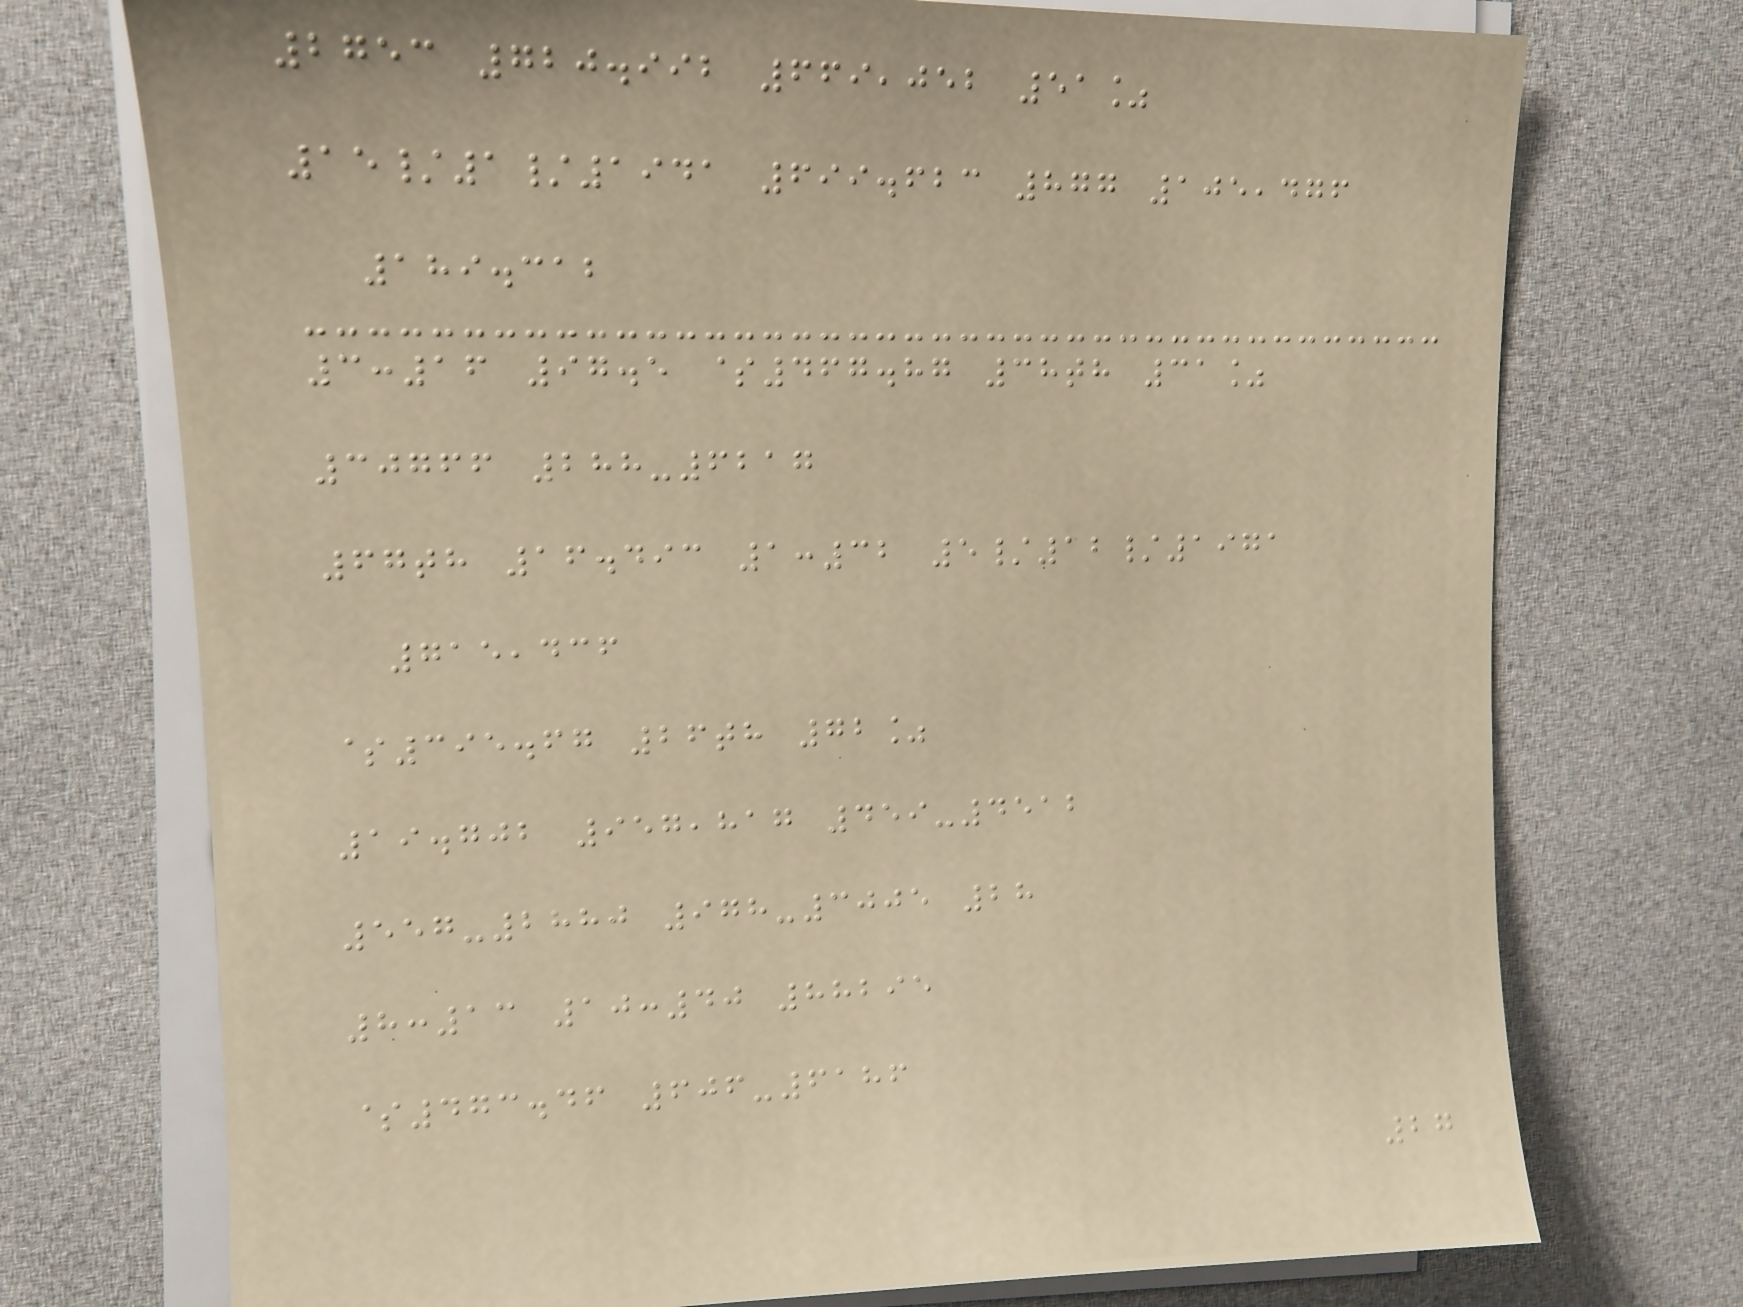2753 720.992 669,052 51%
15/1/1941 699.623 877 105,476
189.312
3:16 97.5 $467.87 38th 31%
30766 288-6217
67th 16.493 1:32 5/12/1971
715,436
$395.67 26th 72%
19.702 957,817 459-4512
557-2880 978-3005 28
8:13 10:40 88295
$473.46 606-6186
27
